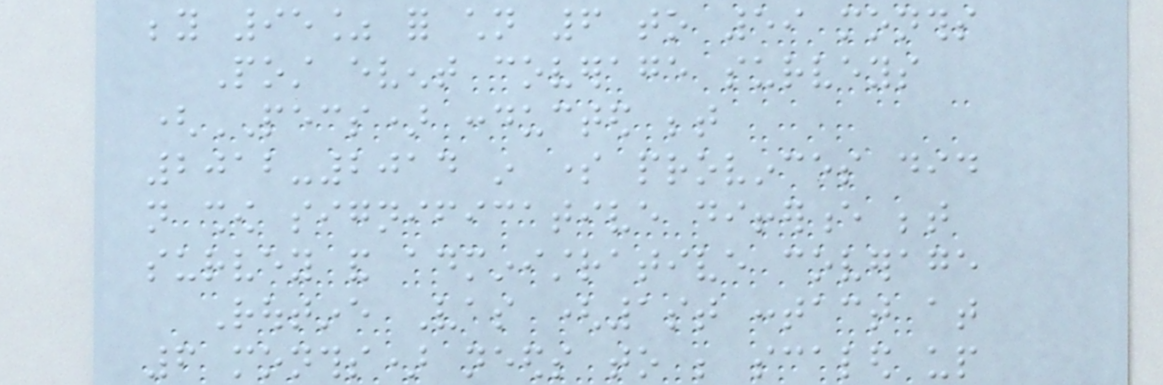beyond 95% for children 6 to 59 months
Post event coverage surveys
(PECS) conducted between
2012-2014 in some provinces did
not show significative difference between
survey and administrative coverage
Routine Vas (1st contact at
6 months) needs to be scaled up
